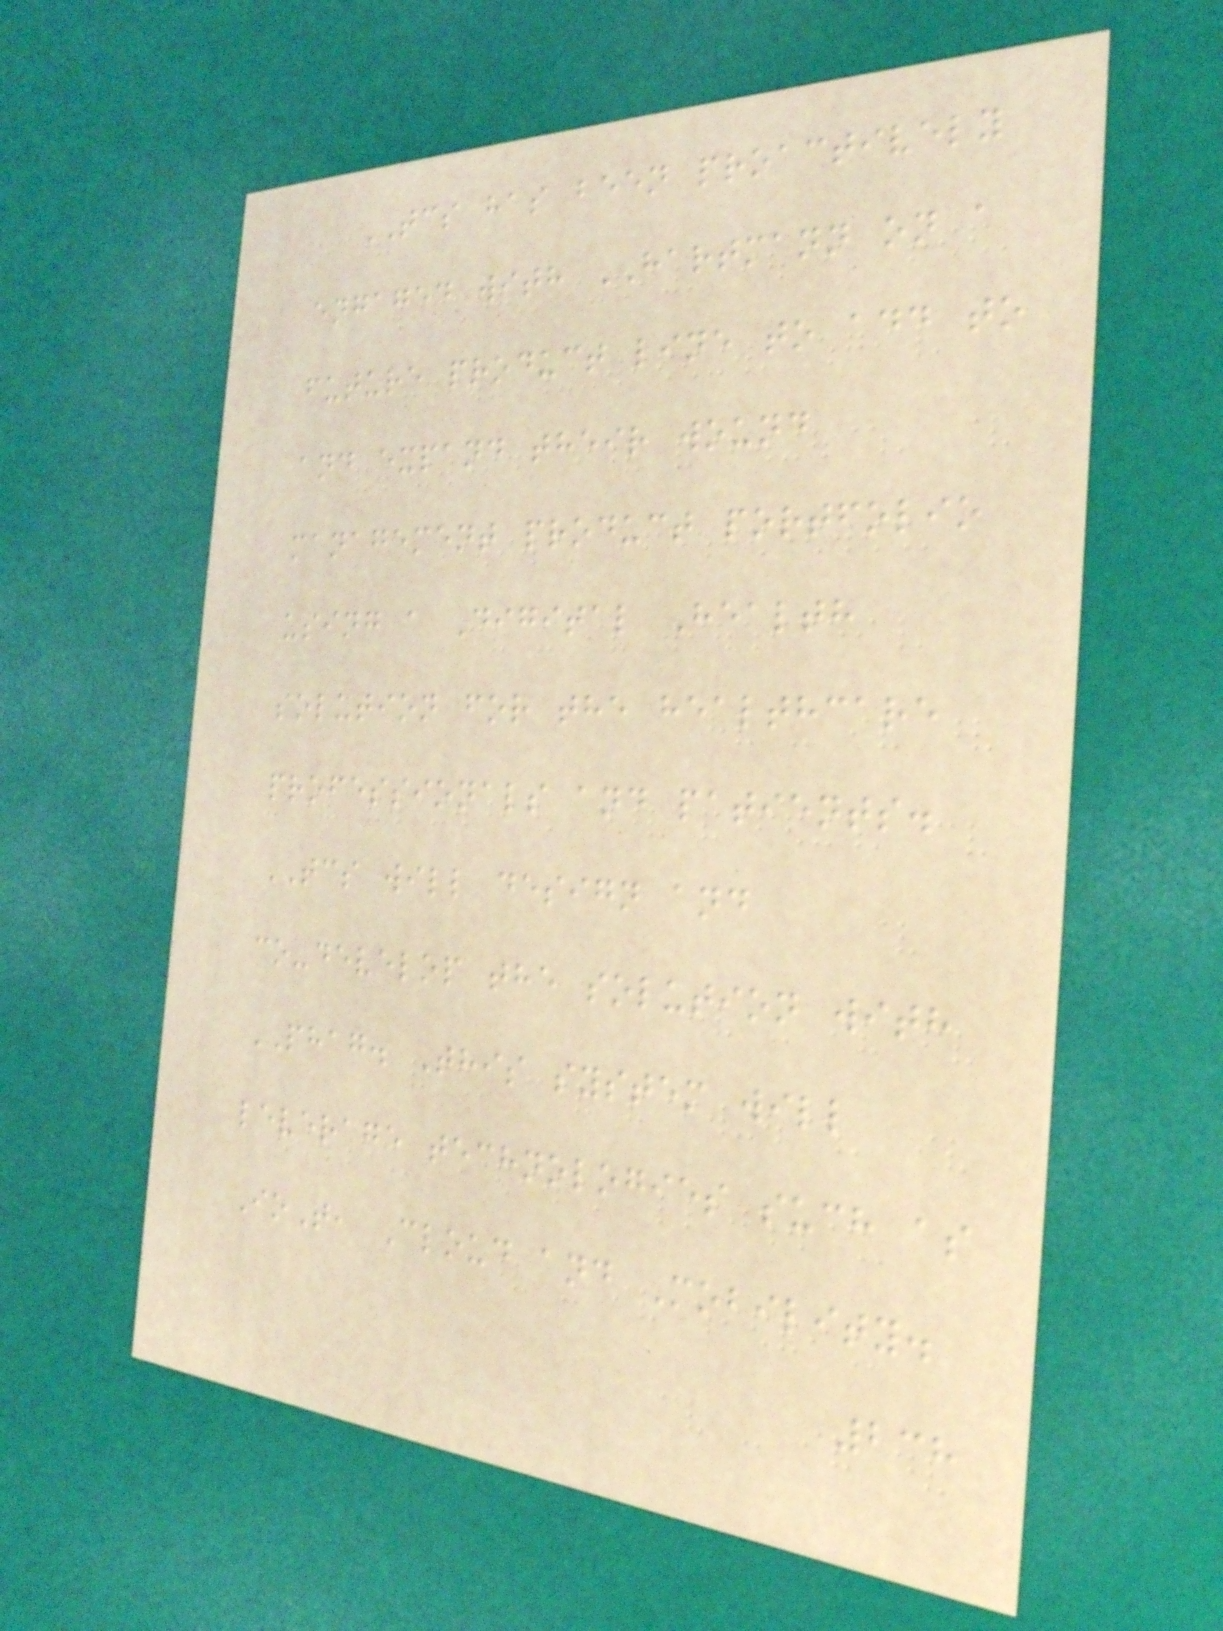TCS has been proactively
engaged with HARTMANN on a
future product line to add to
and expand their wound
management product portfolio
using a Digital Health
solution for the healthcare
professionals and patients.
TCS will design and
co-develop the solution with
PHAG. This system will
leverage technologies such as
IoT, Cloud and Mobility.
238
